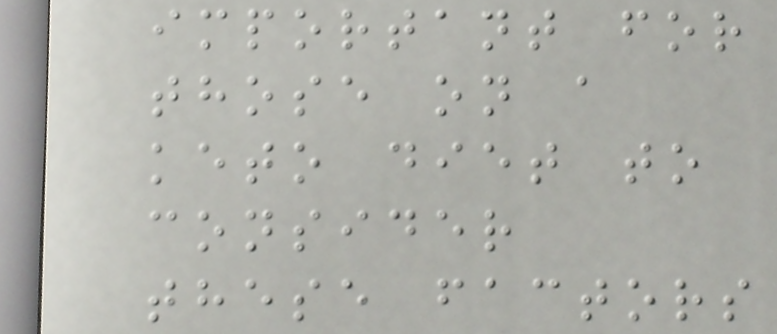important for
those on a
keto diet to
consider
these factors
